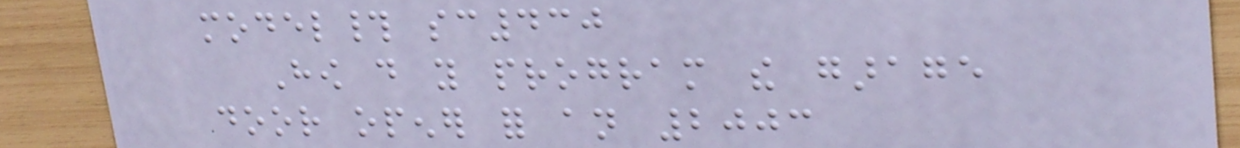model# sc430
How do you program the garage
door opener for an 2003
